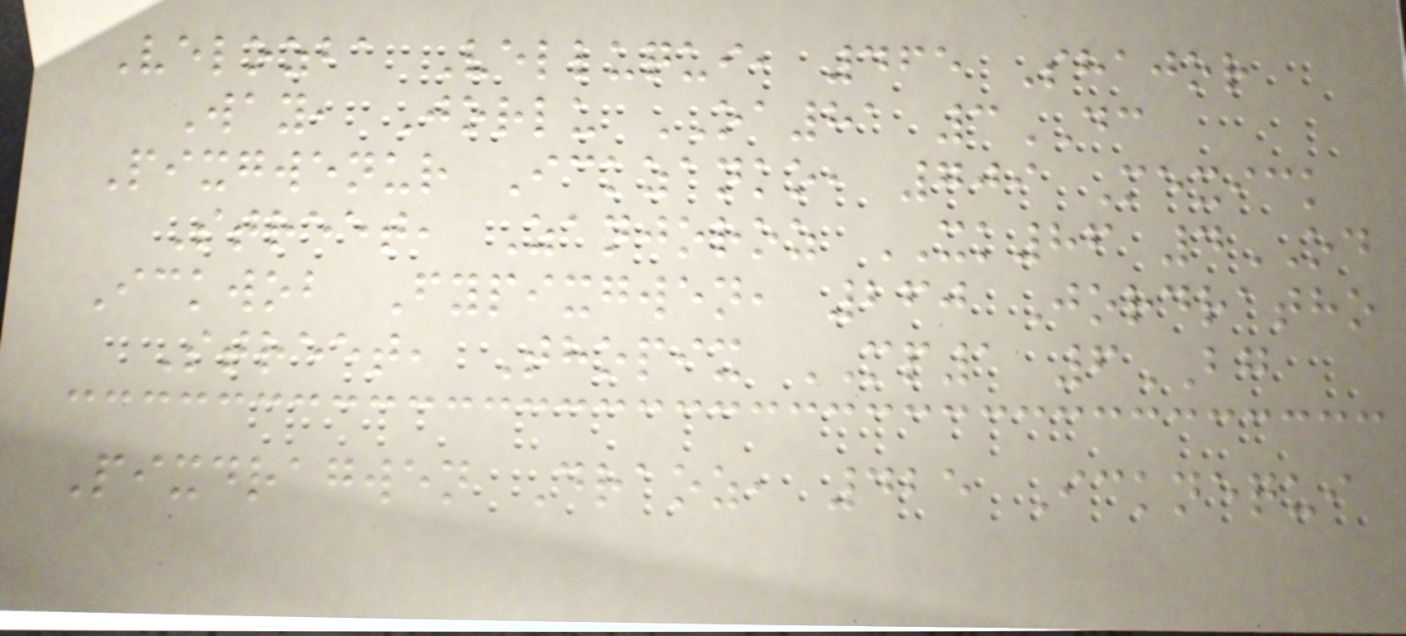Velozba Velluqui, 465 Shajor
Way, Jorlu OA81 3DC
Pixgwenur Ickzanko, 709 Mexick
Street, Zanjoroz XK86 4OD
Ickwob Fypixgwen, 260 Jordratho
Street, Thopix MP1 6BG
Pixdragwen Draoz, 425 Icknequi
